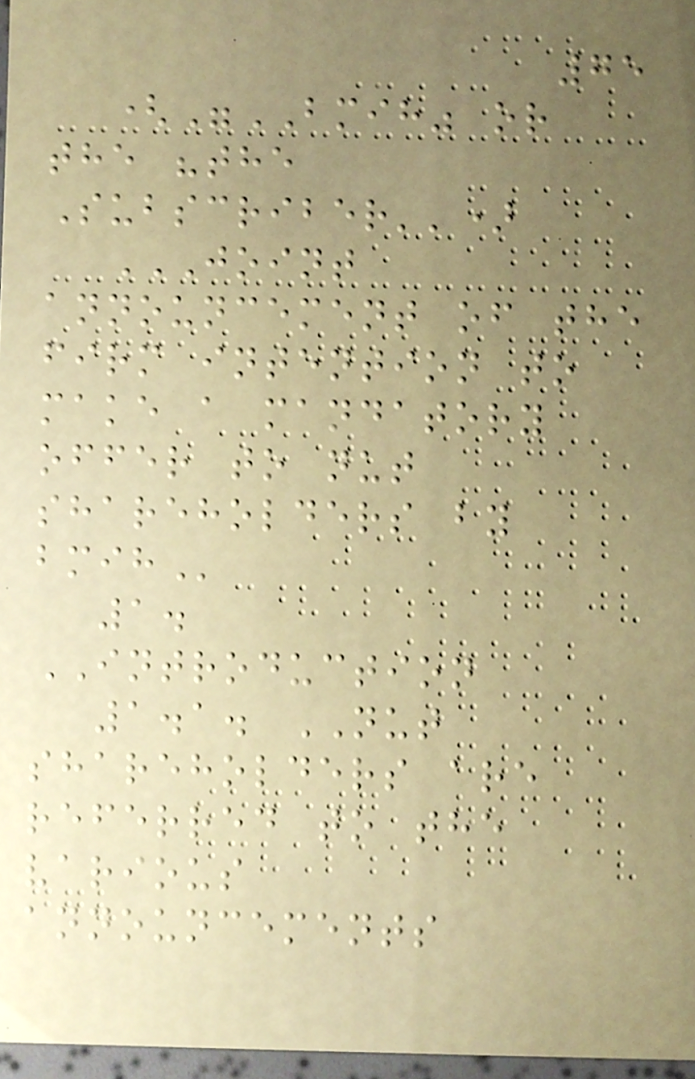75
("BMIH" or
the "the
Subscriber'')
JOINT
ANNOUNCEMENT OF THE
FIRM INTENTION TO
MAKE A MANDATORY
OFFER TO NUT
SHAREHOLDERS BY
BMIH
1.
INTRODUCTION
1.1. NUT
shareholders are
referred to the
various
announcements
